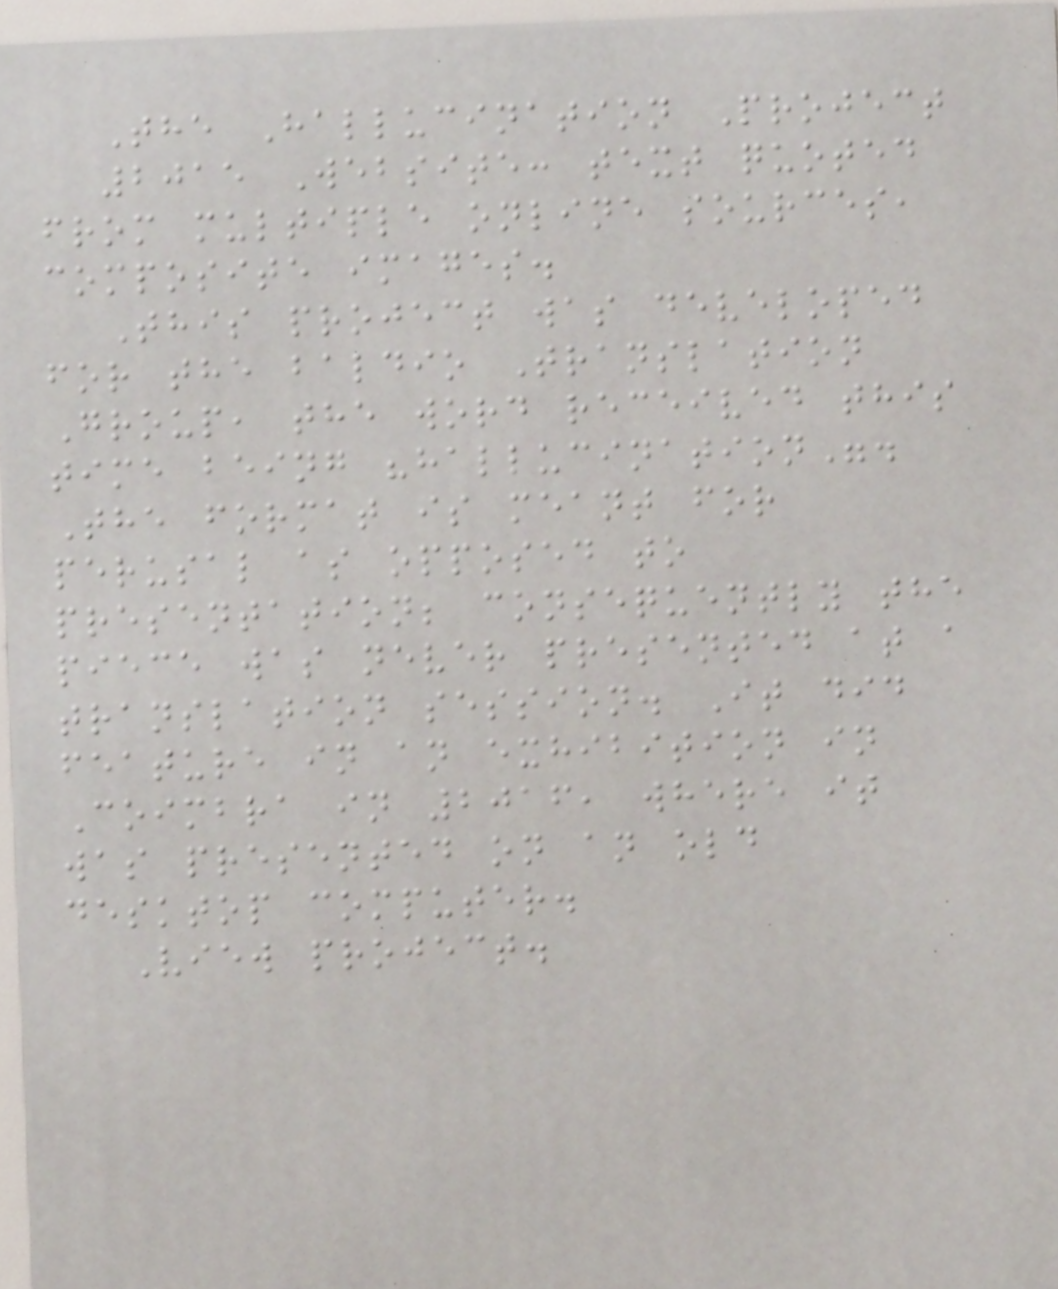The Hallucination Project
2015 Website: text quoted
from multiple online sources,
composite images.
This project was developed
for the baldio Translation
Group, the word received this
time being "hallucination".
The format is meant for
perusal as opposed to
presentation; consequently the
piece was never presented at a
translation session. It did
feature in an exhibition in
Coimbra in 2016, where it
was presented on an old
desktop computer.
View project.
